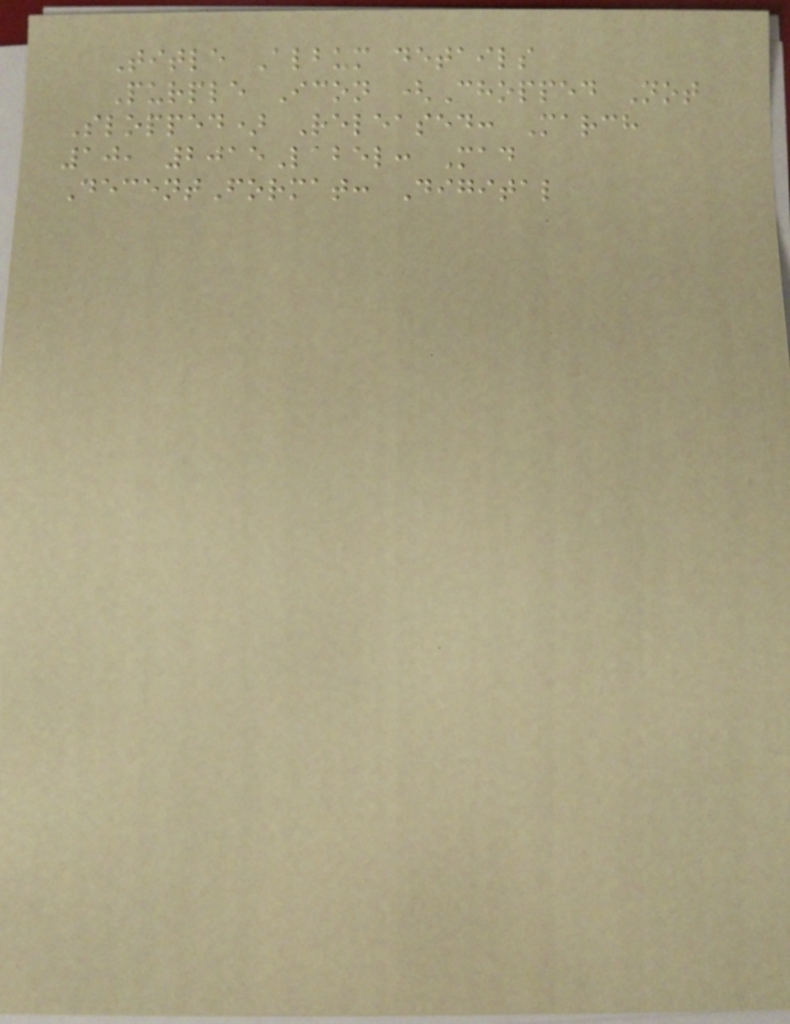Title Album details
Purple Icon (Chopped Not
Slopped) Released: March
10, 2015Label: Mad
DecentFormat: Digital
